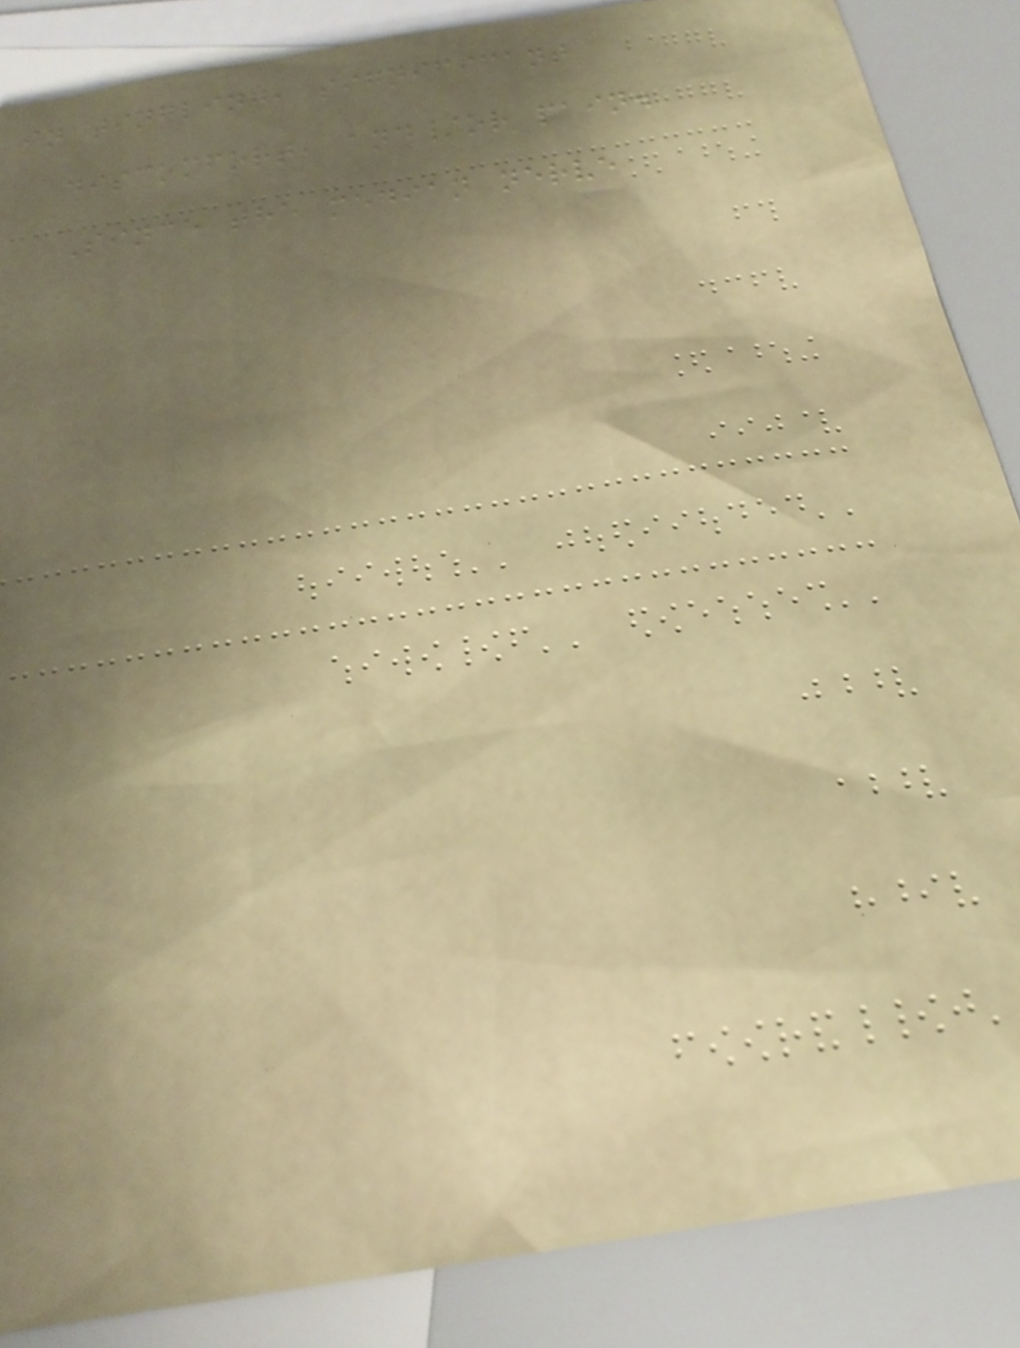in tingling, significant
discomfort, and/or pain.
Since the median nerve
